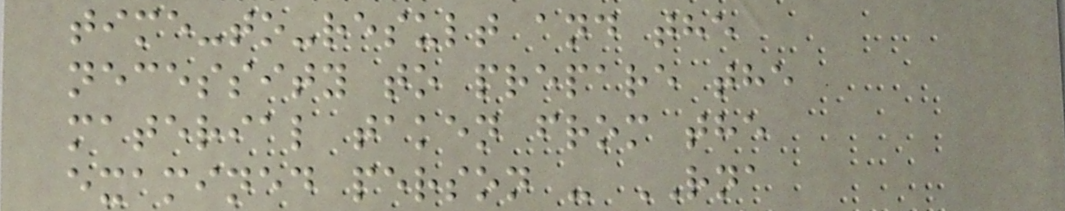time-to-result and the
necessity to prepare the
material taken from the
examined person - RNA
